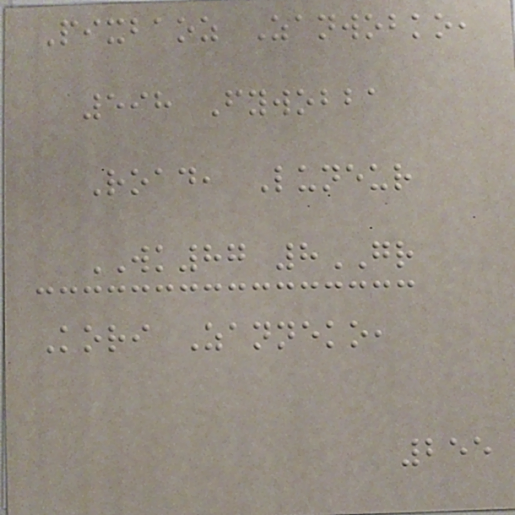Pixbaoz Zanwobko,
598 Fywobba
Road, Luneur
WK87 8GR
Kori Zanneko,
255
